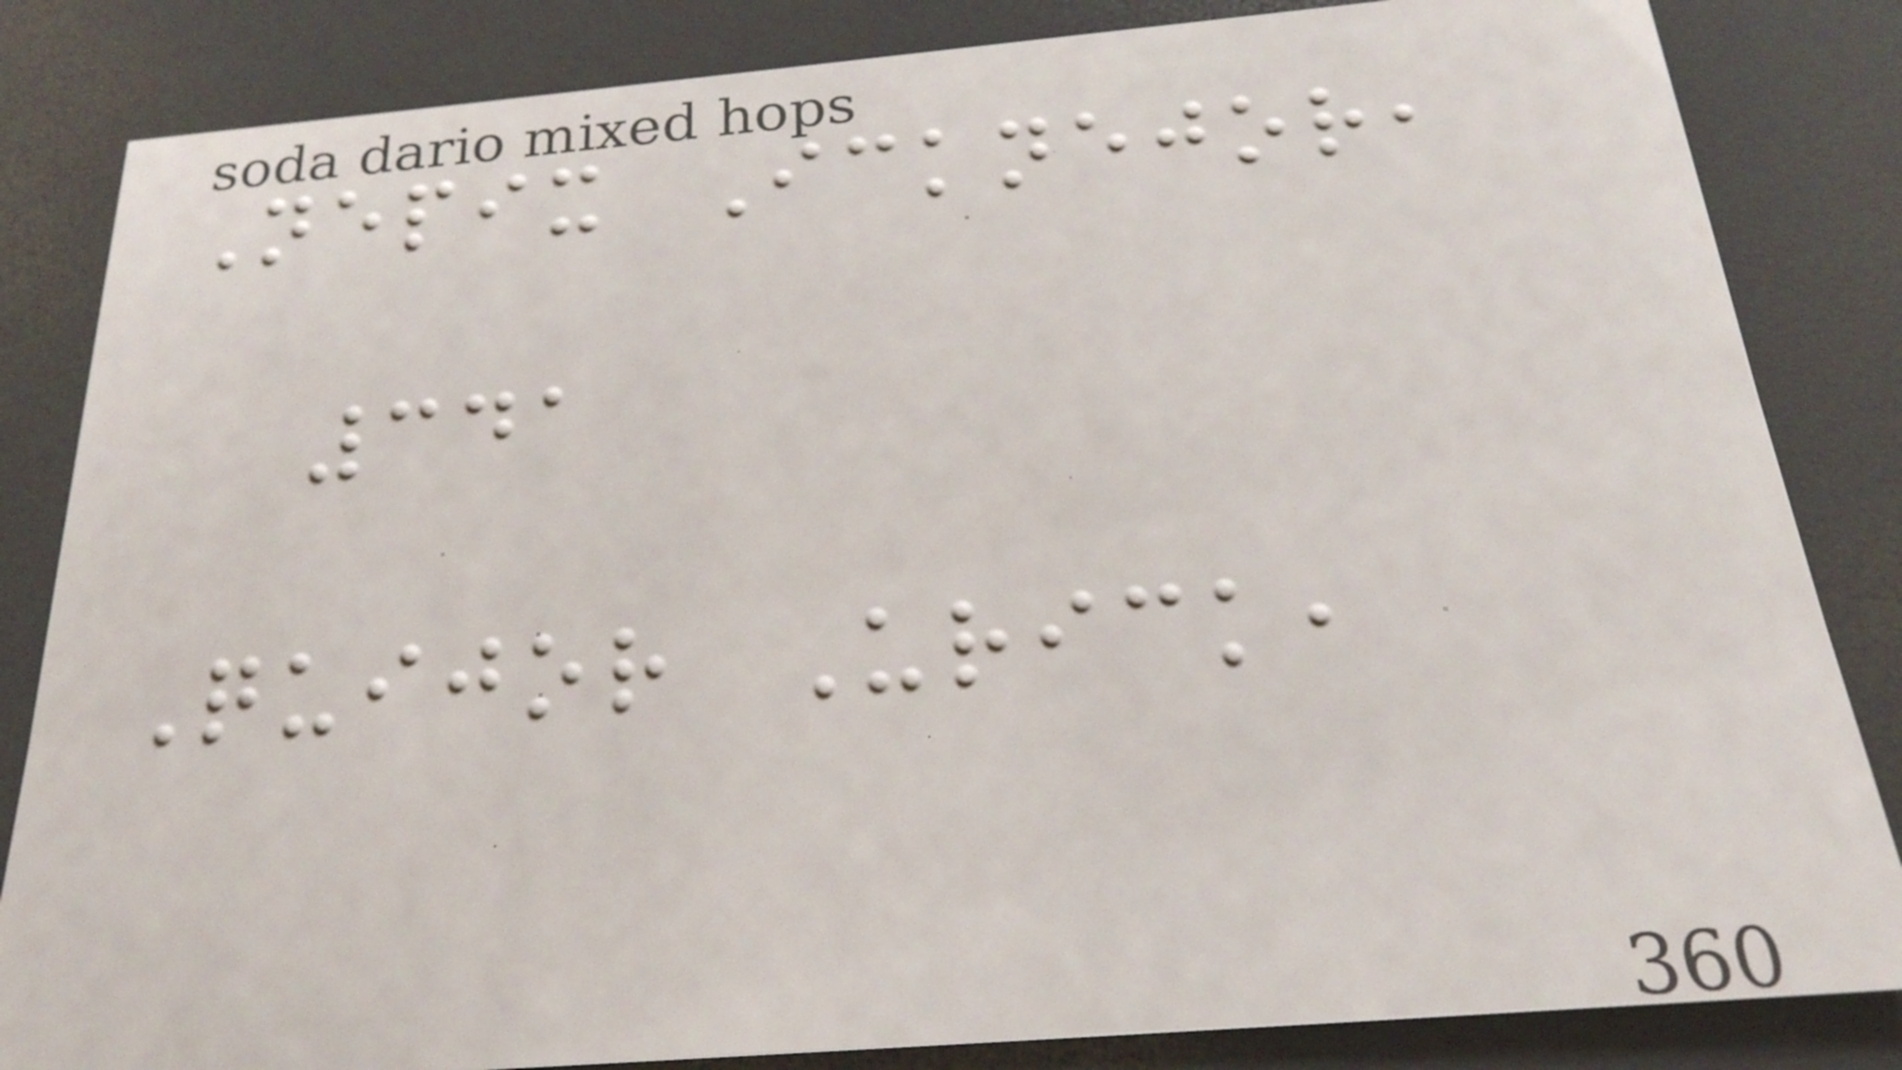Nepix Icknejor,
341
Quijor Urick,
